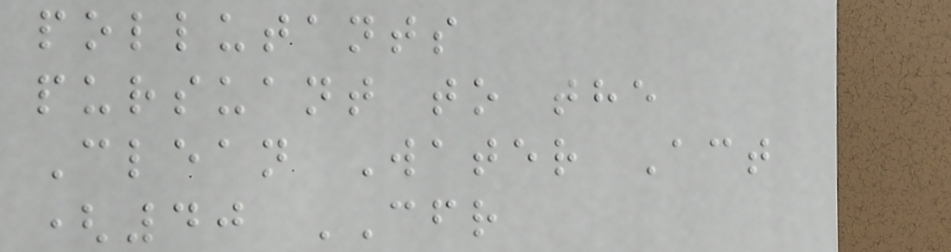pollutants
pursuant to the
Clean Water Act
(40 CFR
